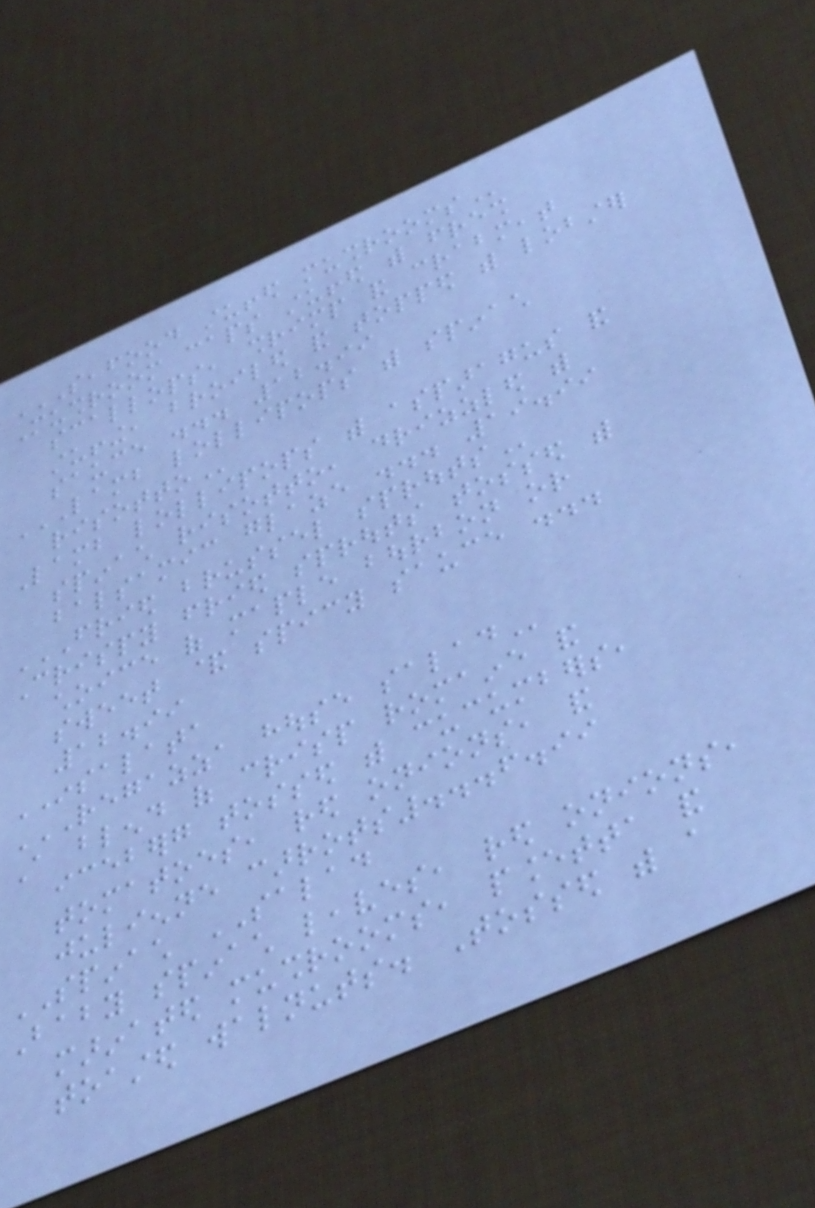SEAFOOD STUFFED MUSHROOMS
Mushroom caps stuffed with fresh
scallops, shrimp and crabmeat
stuffing, broiled and topped with lobster
sauce ... 12.99
LAMB LOLLIPOPS WITH SPINACH
RISOTTO
Lamb lollipops with asparagus and
spinach risotto, drizzled with
balsamic glaze ... 19.99
FRIED BRUSSEL SPROUTS
Crispy fried sprouts tossed with
choice of maple bourbon or
sweet & spicy sauce ...
12.99
INSALATA
REGAZZA HOUSE SALAD
A blend of crisp romaine and
iceberg tossed with cucumbers,
tomatoes, red onions, and
julienne carrots...6.99
SPINACH SALAD
Baby spinach leaves, red onions,
marinated mushrooms, pancetta and
toasted walnuts. Tossed with a
